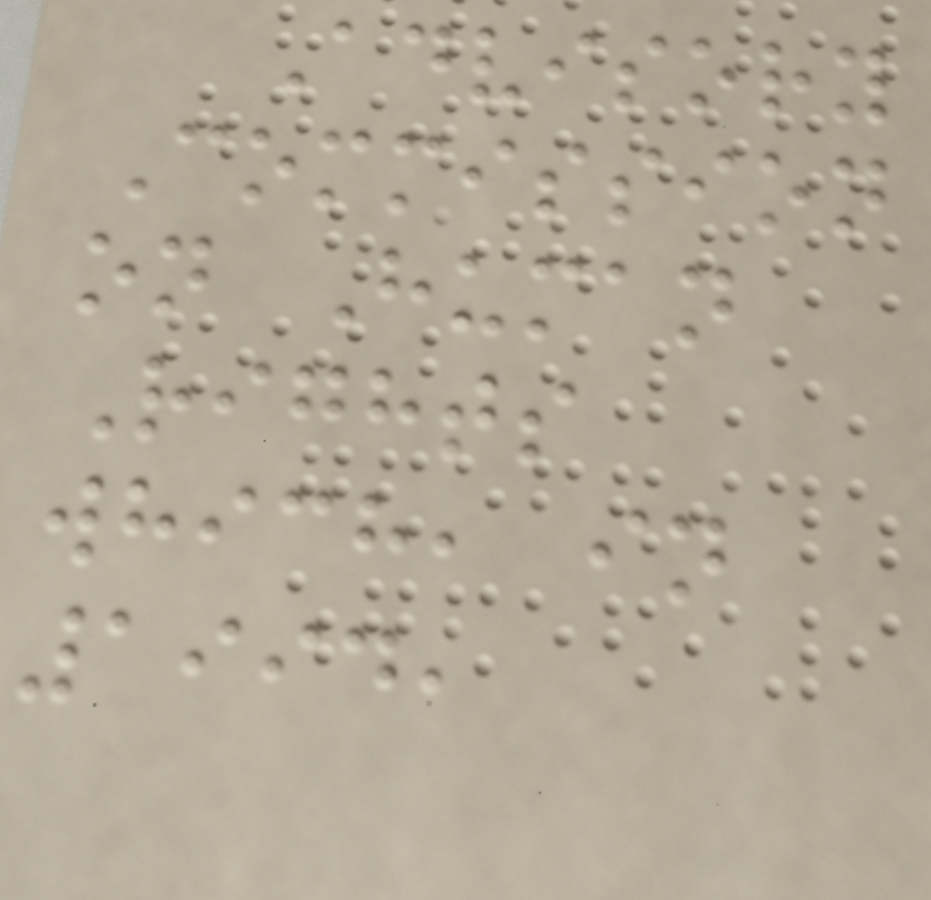Advisory
Commission
on Human
Rights
which, in
1994,
